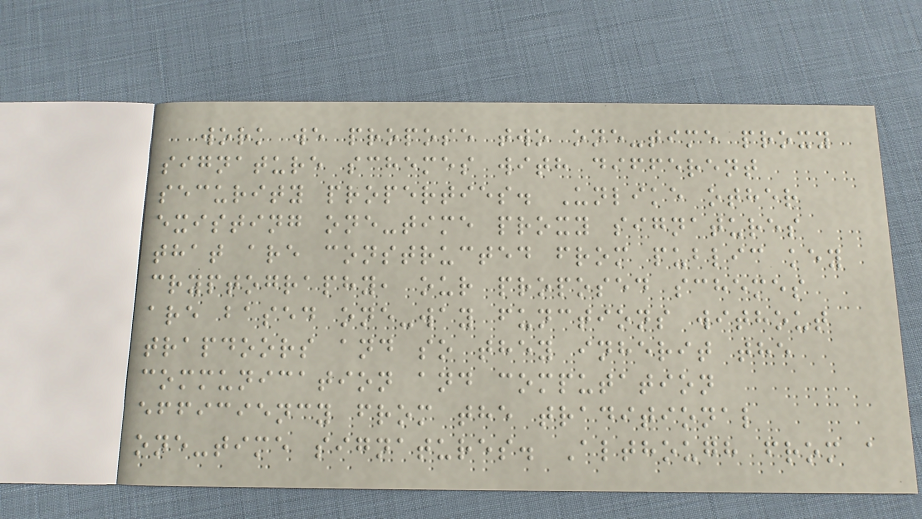work we propose two one-time proxy
signature schemes with different
security properties. Unlike other
existing one-time proxy signatures
that are constructed from public key
cryptography, our proposed schemes
are based one-way functions without
trapdoors and so they inherit the
communication and computation
efficiency from the traditional
one-time signatures. Although from a
